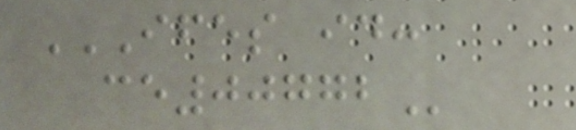IFES ID:
CE00772
